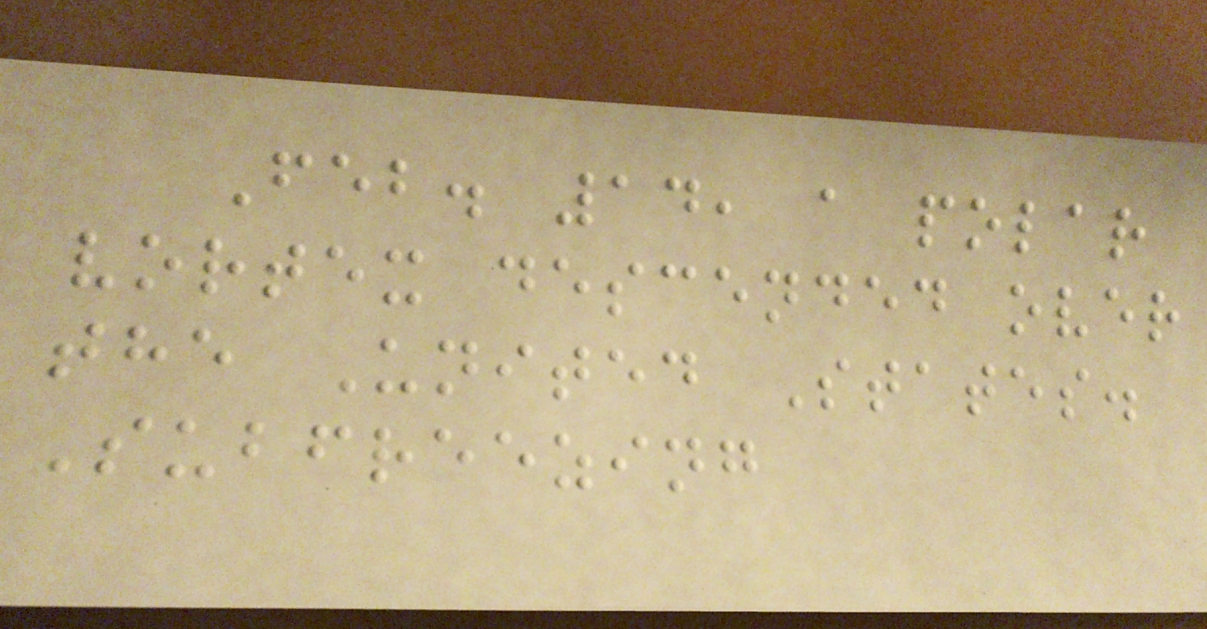Feb. 14, a polar
vortex descended over
the United States.
Subfreezing
